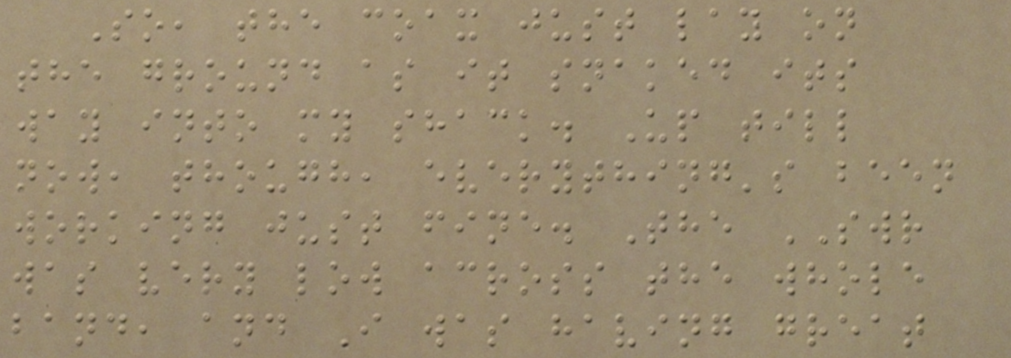So, the coax just lay on
the ground as it snaked its
way into my shack. Up till
now, though, everything's been
working just fine. The SWR
was very low across the whole
band, and I was having great
